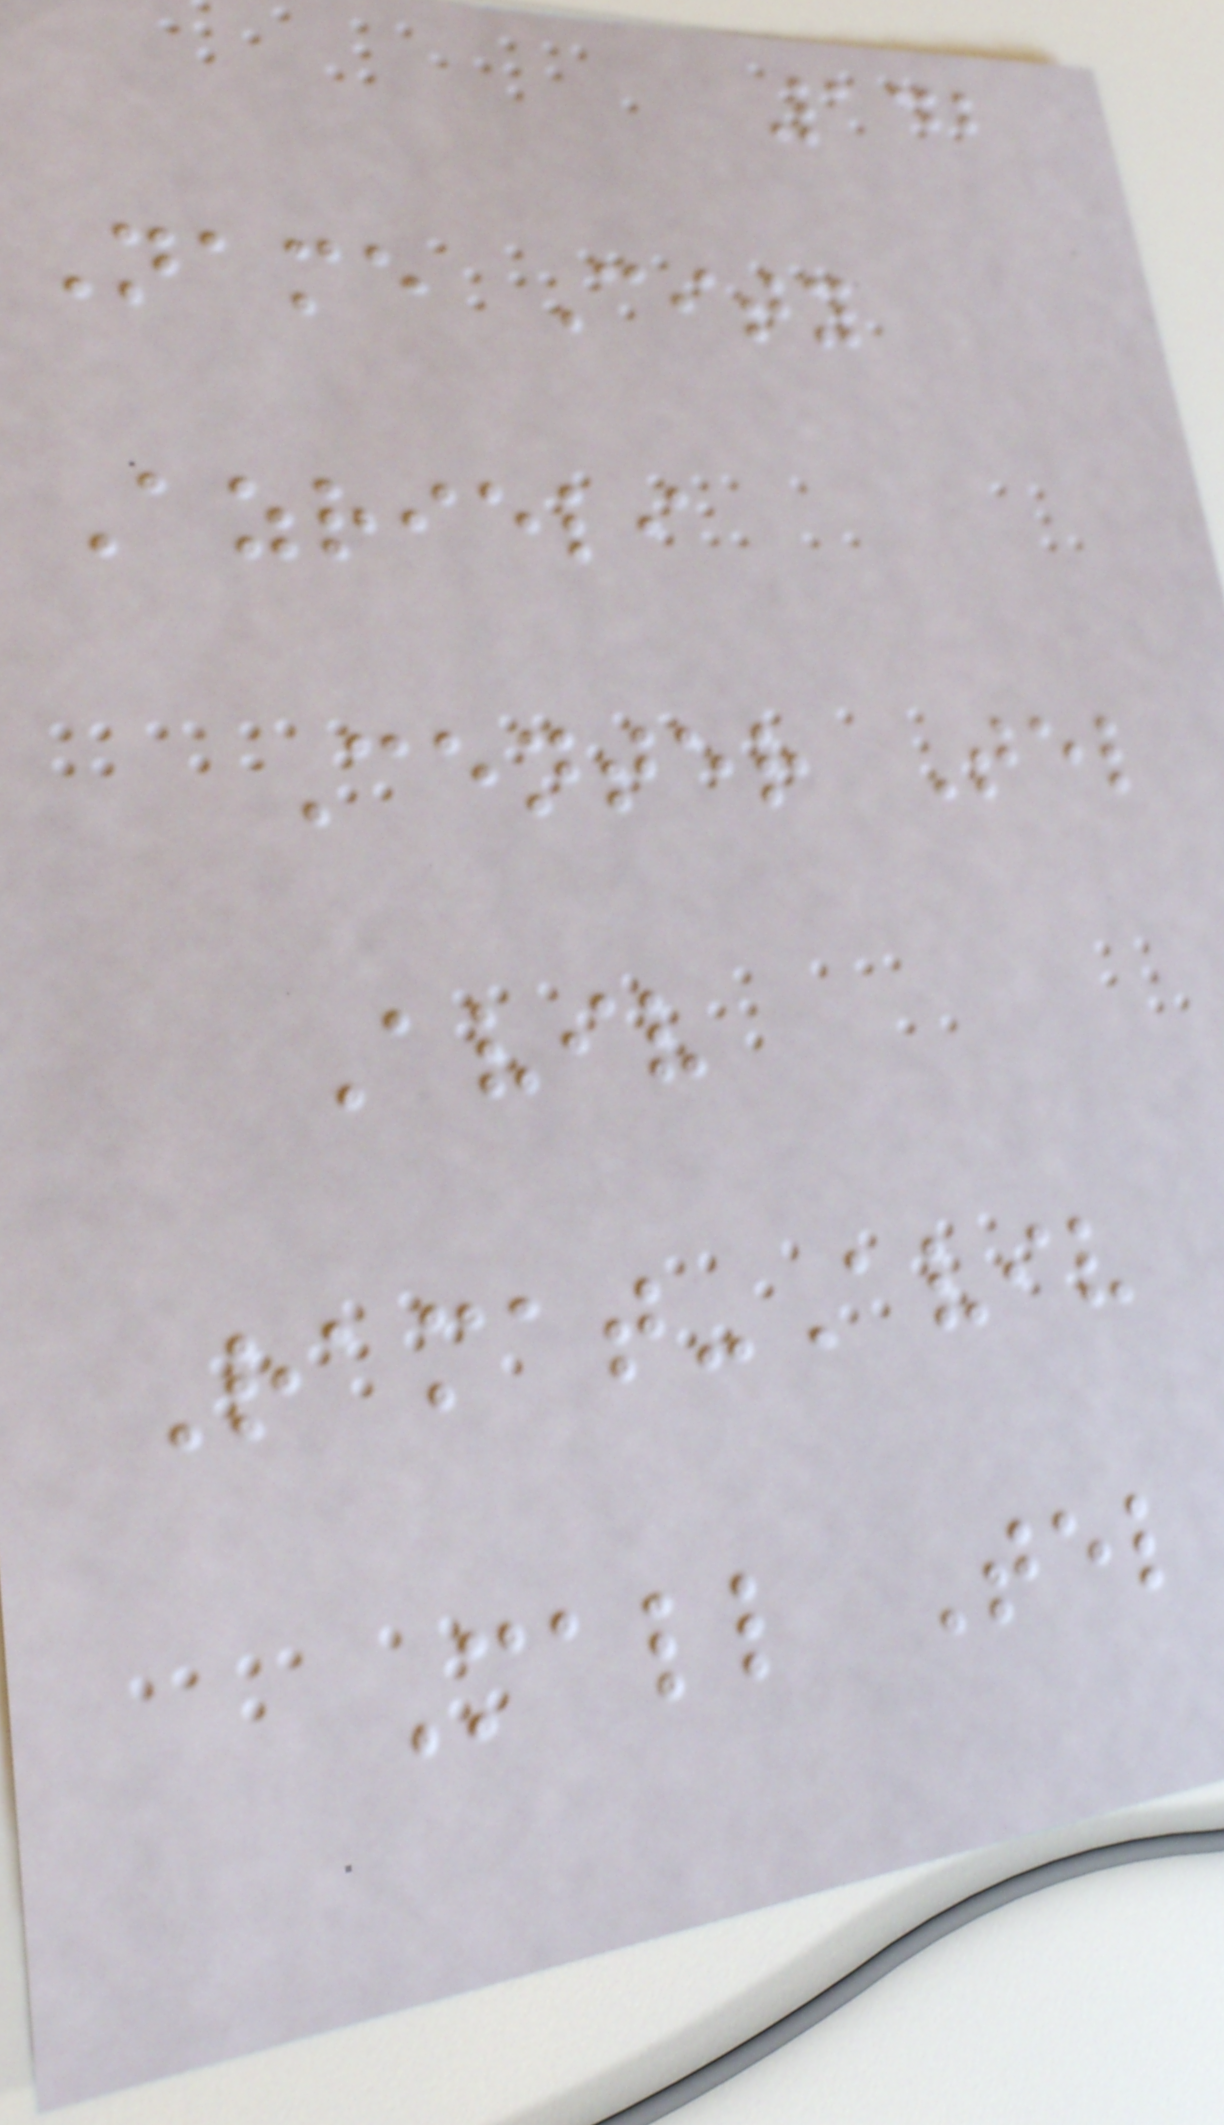142
Name City
Azrieli
Center Tel
Aviv
Ramat-Aviv
Mall Tel
